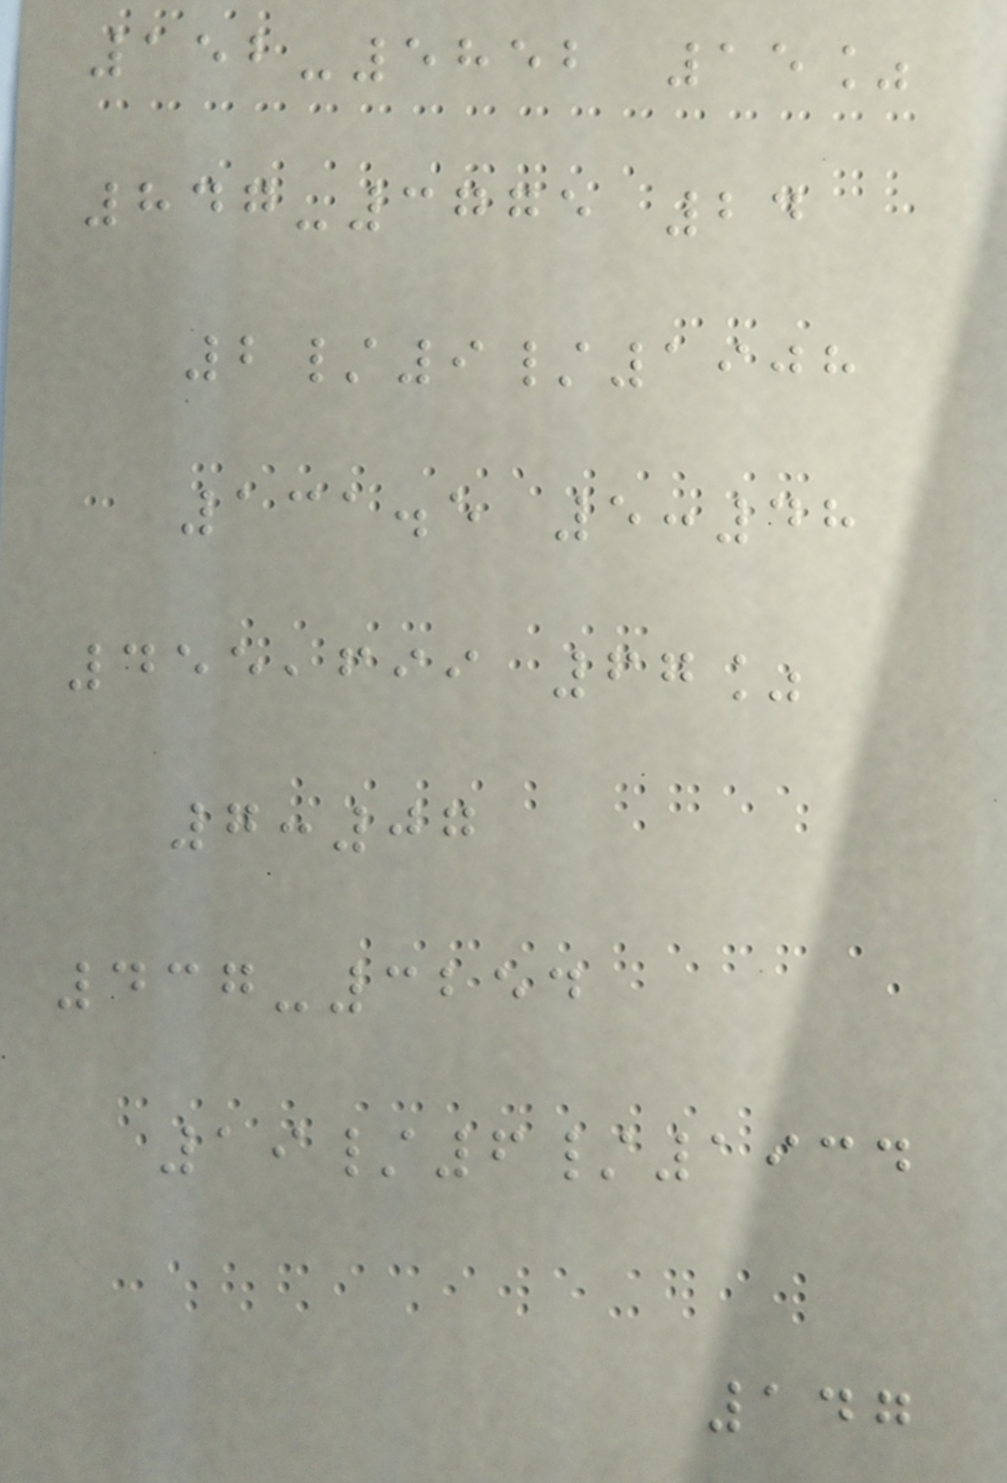152-5852 15%
847-3775 24
2/9/1908
131.5 5:48
455,699 67%
7:07
437-3254
19/6/1934
147
